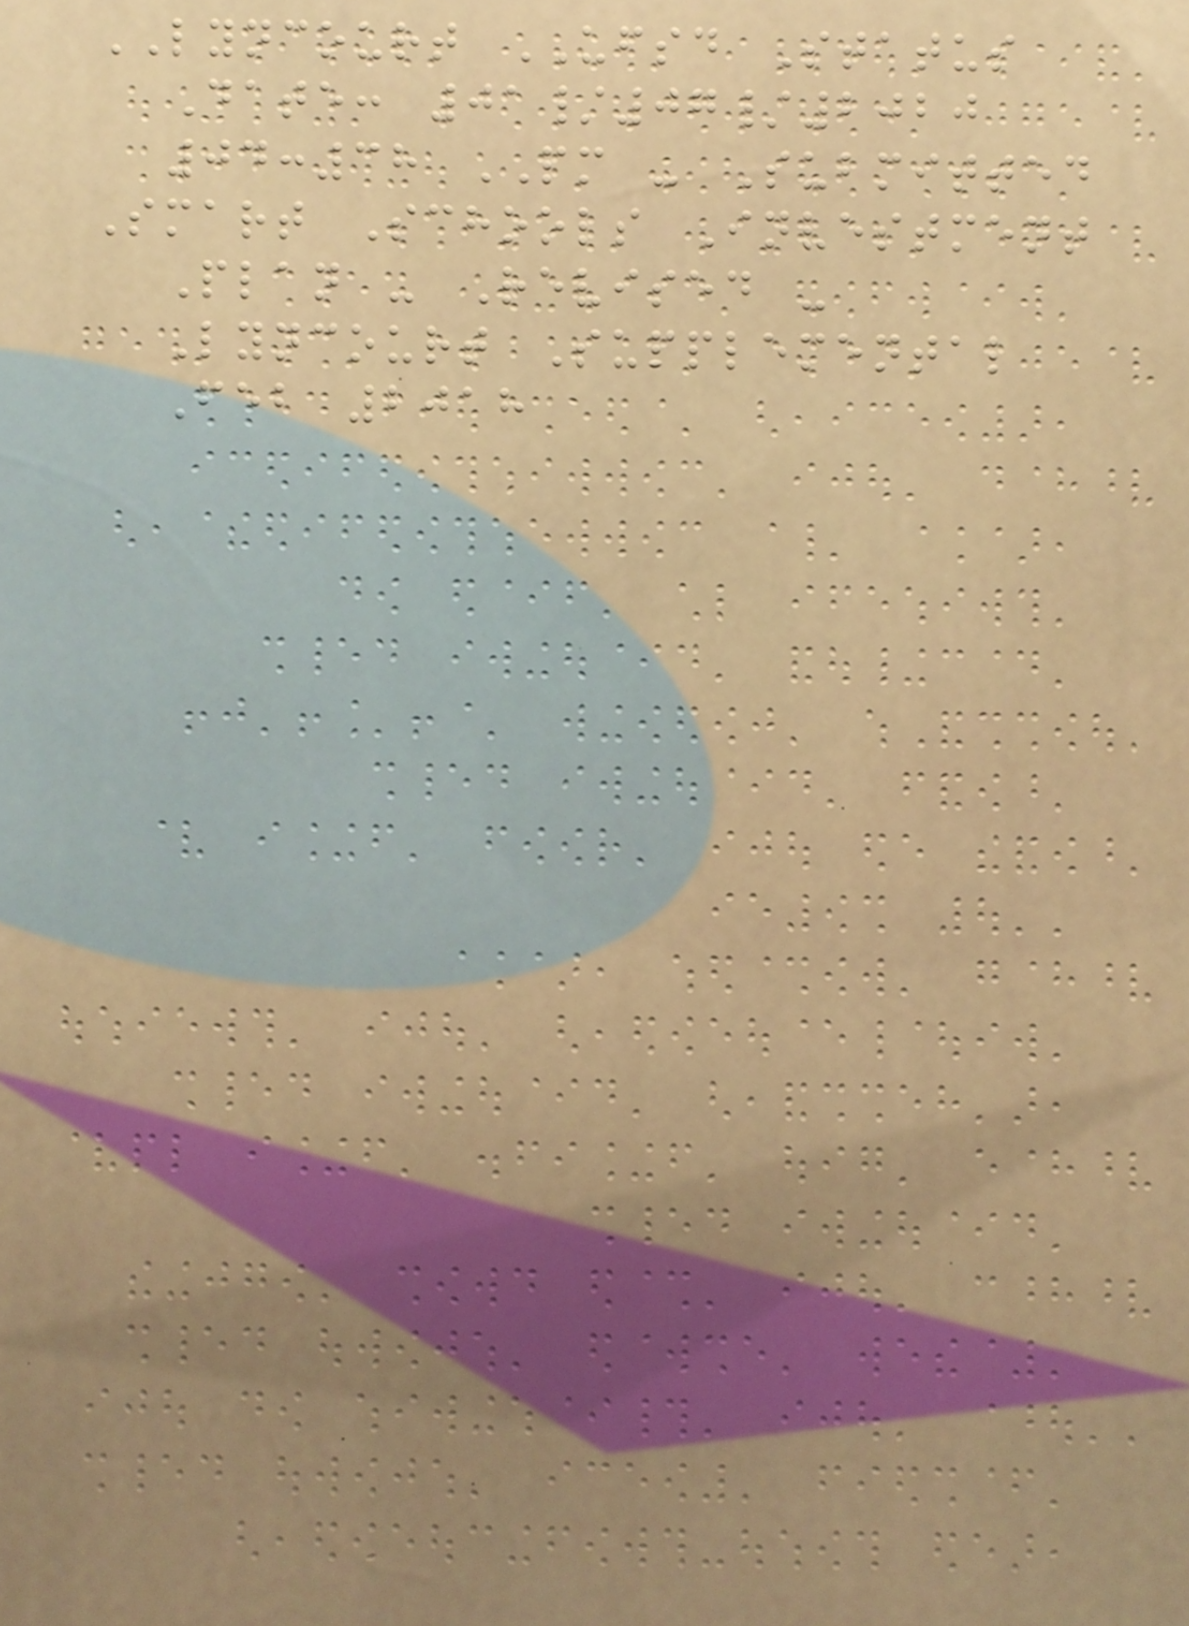LYNCOURT UFSD Status
Date: 01/07/2020
04:38 PM - Submitted
Smart Schools Investment
Plan - Revised -
Lyncourt Supplemental
Feb 2018
